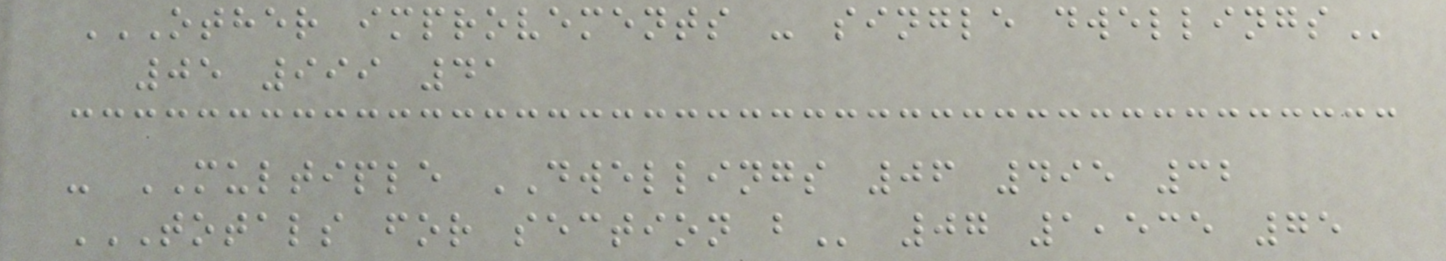OTHER IMPROVEMENTS - SINGLE DWELLINGS
05 999 41
- MULTIPLE DWELLINGS 06 495 32
TOTALS FOR SECTION B 07 1,535 75
